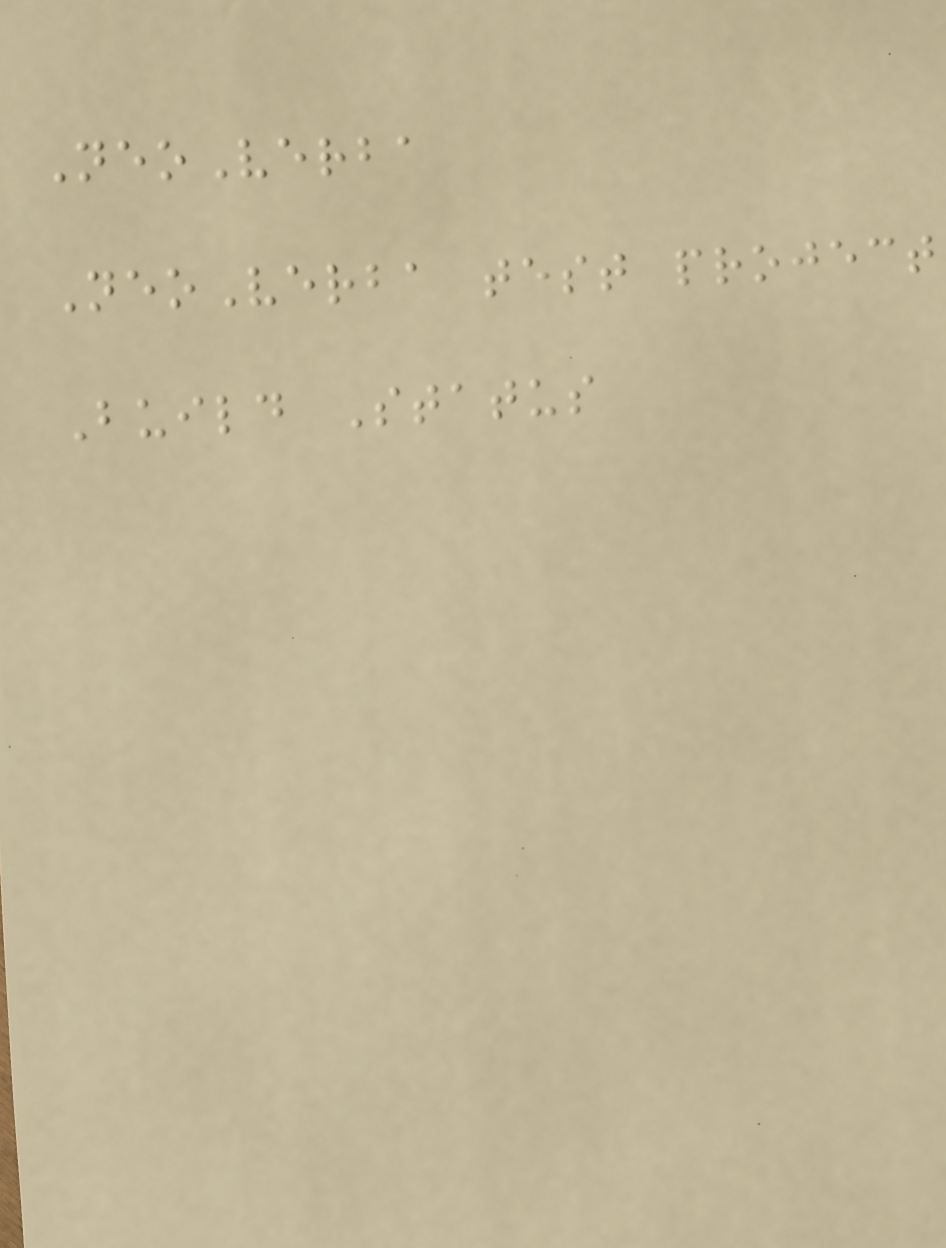NeoVerba
NeoVerba test project
Build Status
